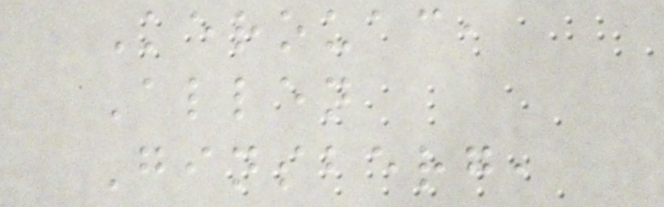Kerouac,
Allen
Ginsberg,
